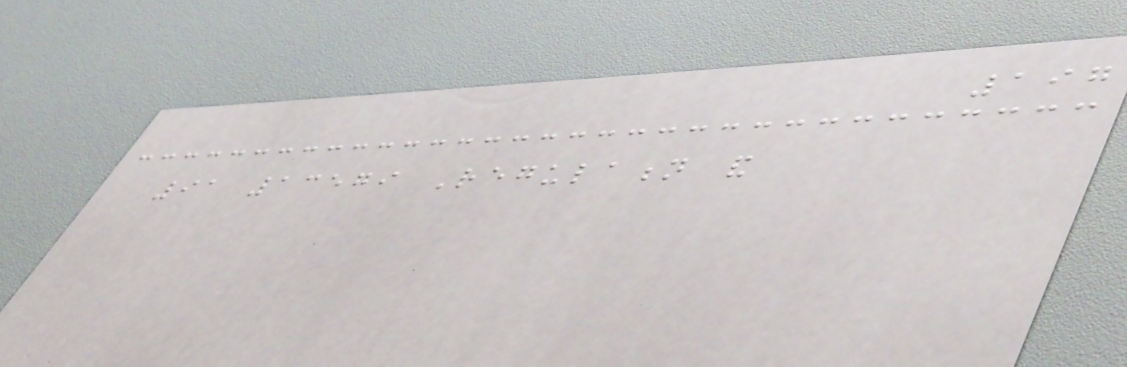197
91 13579 Regulation and
